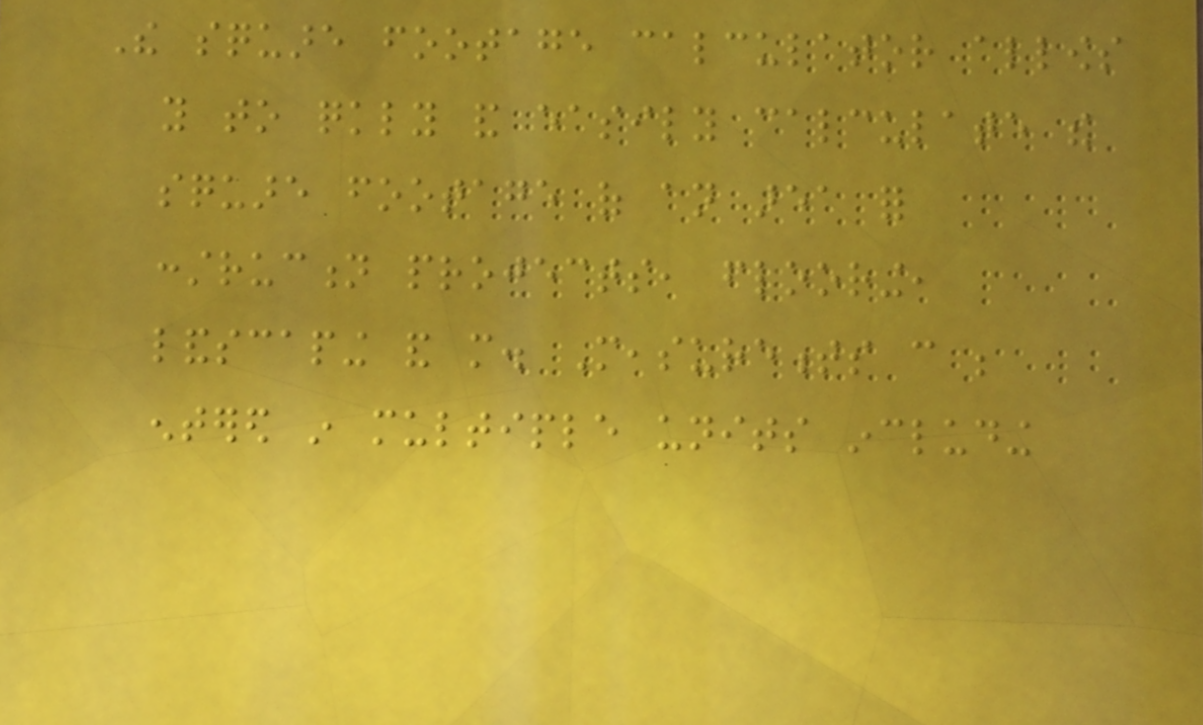The square footage calculator allows
you to quickly and easily calculate the
square footage of an area for
construction projects, flooring,
landscaping and more. Measurements can be
entered in multiple units including
